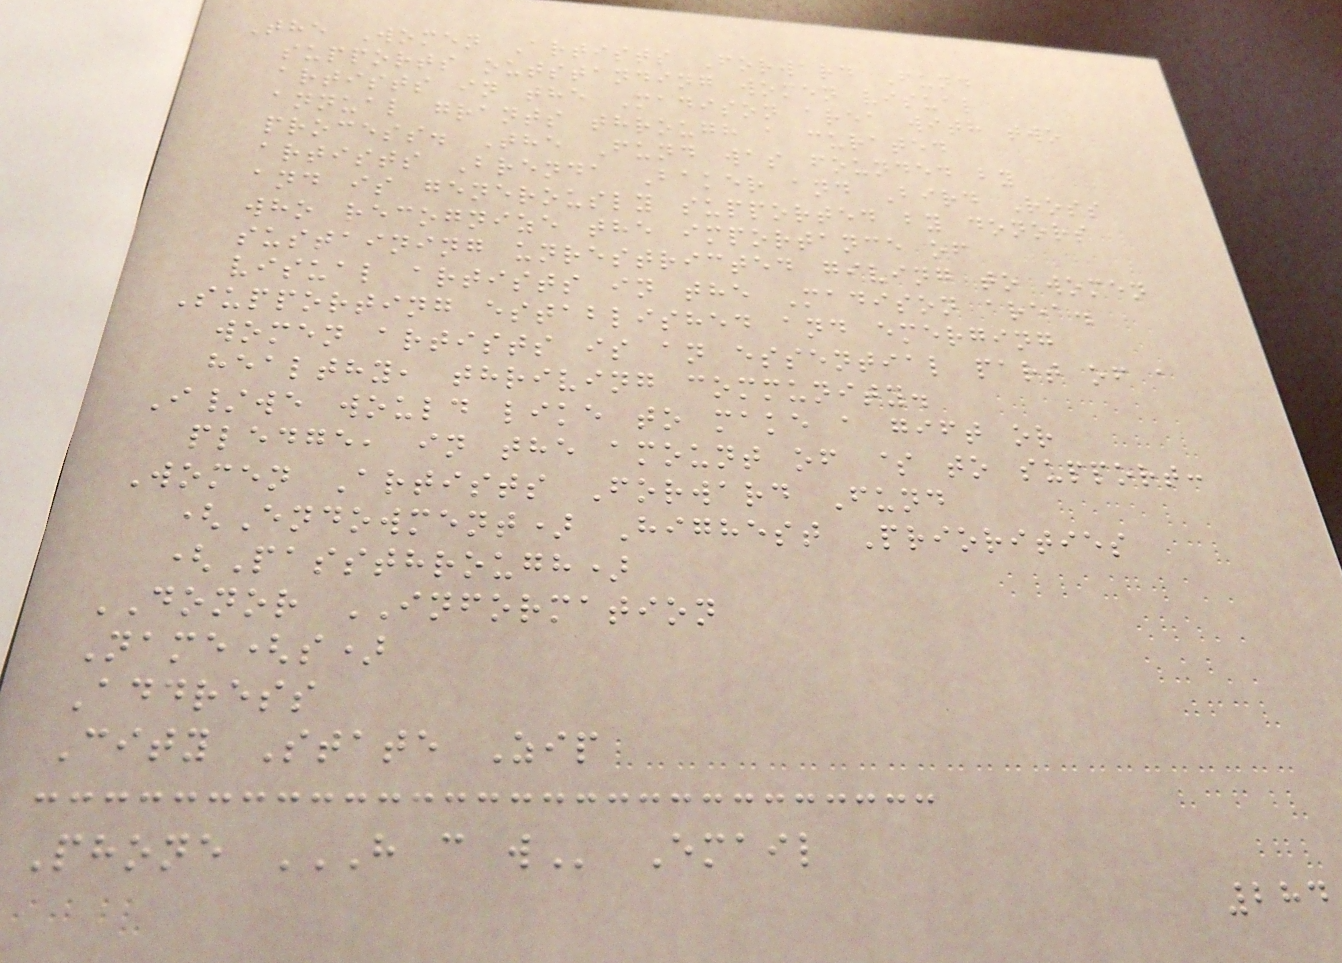The Women Artists Forward Fund
supports outstanding women visual
artists in the Madison area with two
annual grants through a curated
process. The Fund was founded by
artists Brenda Baker and Bird Ross
and is generously supported by donors
who recognize the importance of
sustaining unrestricted giving to women
visual artists in the Madison area.
Supporting established and emerging
women artists is an essential part of a
healthy, thriving community.
I/we would like to make a gift or
pledge, in the amount of $ to support:
Women Artists Forward Fund
(Endowment) Highest Priorities
(Passthrough)
DONOR INFORMATION
Name(s)
Address
City State Zip
Phone H C W Email
284
